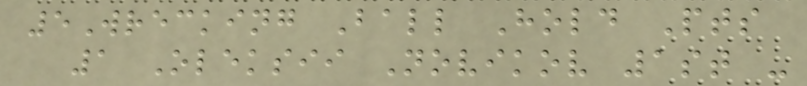5Wrecking Ball Hold Pts
1 Oleksii Novikov 1st -
